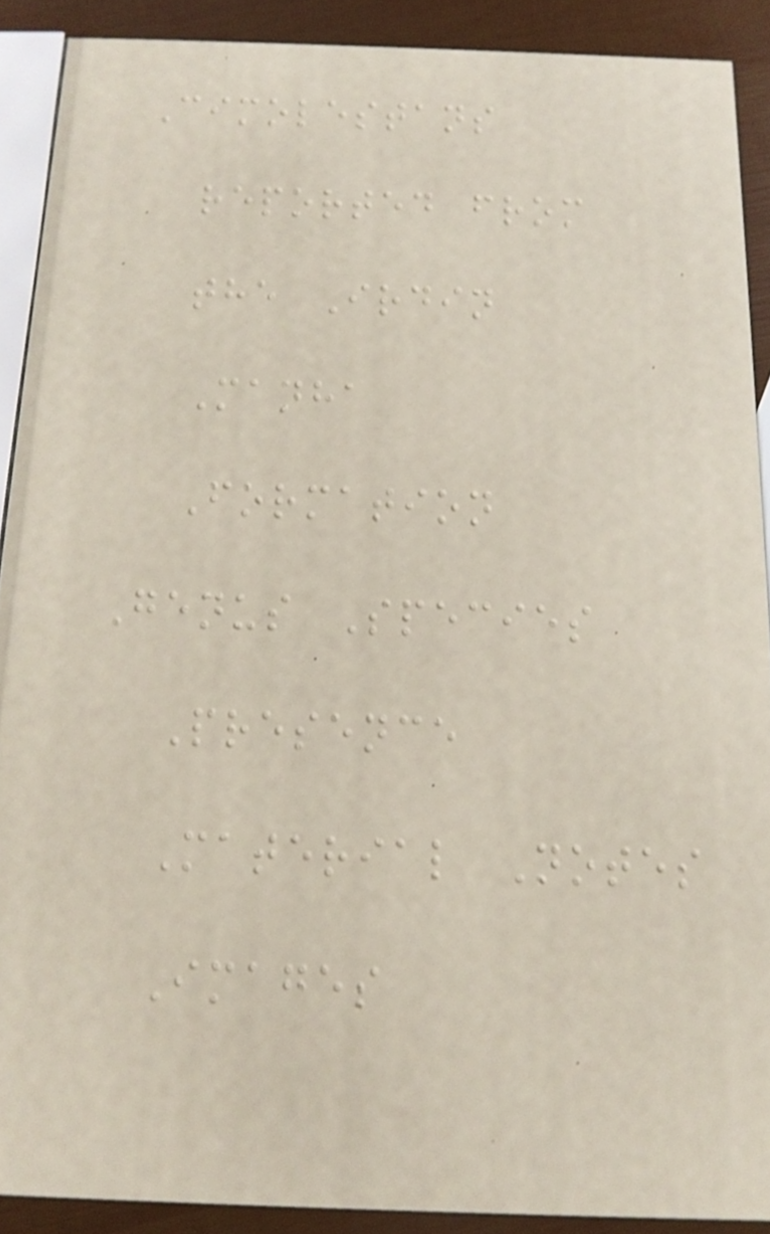Cimolestans
reported from
the Irdin
Manha
Formation
Genus Species
Presence
Material Notes
Images
